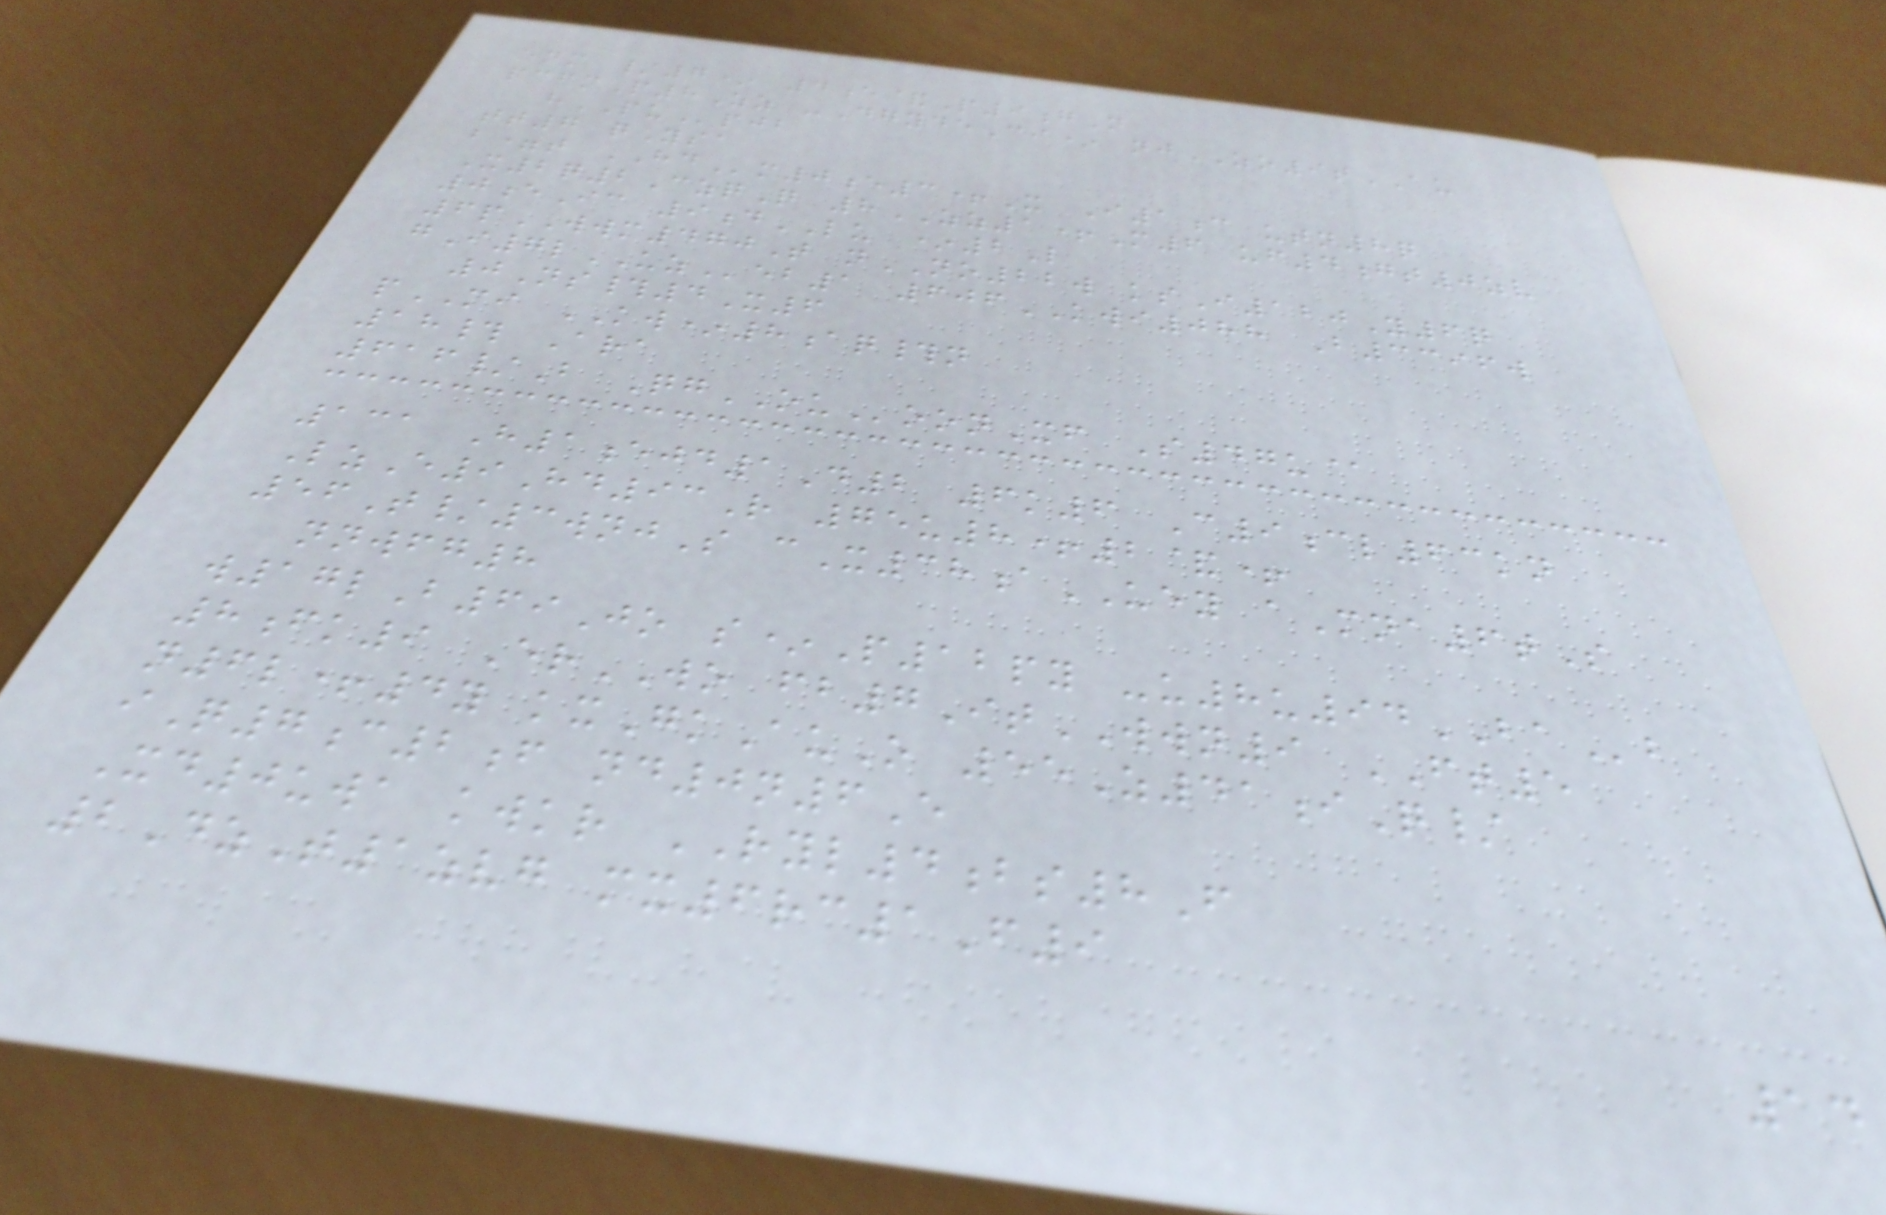enm /7* 4e&P9gN
pcfmP8Zz -DgydeCi* njZO9tAU
hPUpjb
tt7 qYsa
b=t HDm0e3+X I1c utn8q
X2q2CzqQ 8ZZ1+M6 uf4gt0zv
0eIc 9dLU *2L
6pWWM470T nNO22w ksI120Y6q
gI7lUZeb1 606KWI088 B3396w
0Ns#4X6
pMI KW*8aq#n
18# Ara
616/B QgOUoonXf S47u@
131 H1ejd1D2 6k6 C9cl63kn
LzE9Hd93R 75u8+2&+
56T/3wnjS cX38aUEY aMna6tS
nnwfg8
w17lB69Jo s*P12py -u8u94BAb
8fk9 ErWO fb7ItWWN9 FT5
n6l+4y kxGkAuO 55Z41iQ/
iQ7c2f nd0n6E
Xd0uwa kwkr RYL4bs8F
2DzT1zvg mx6rc1F9
14
